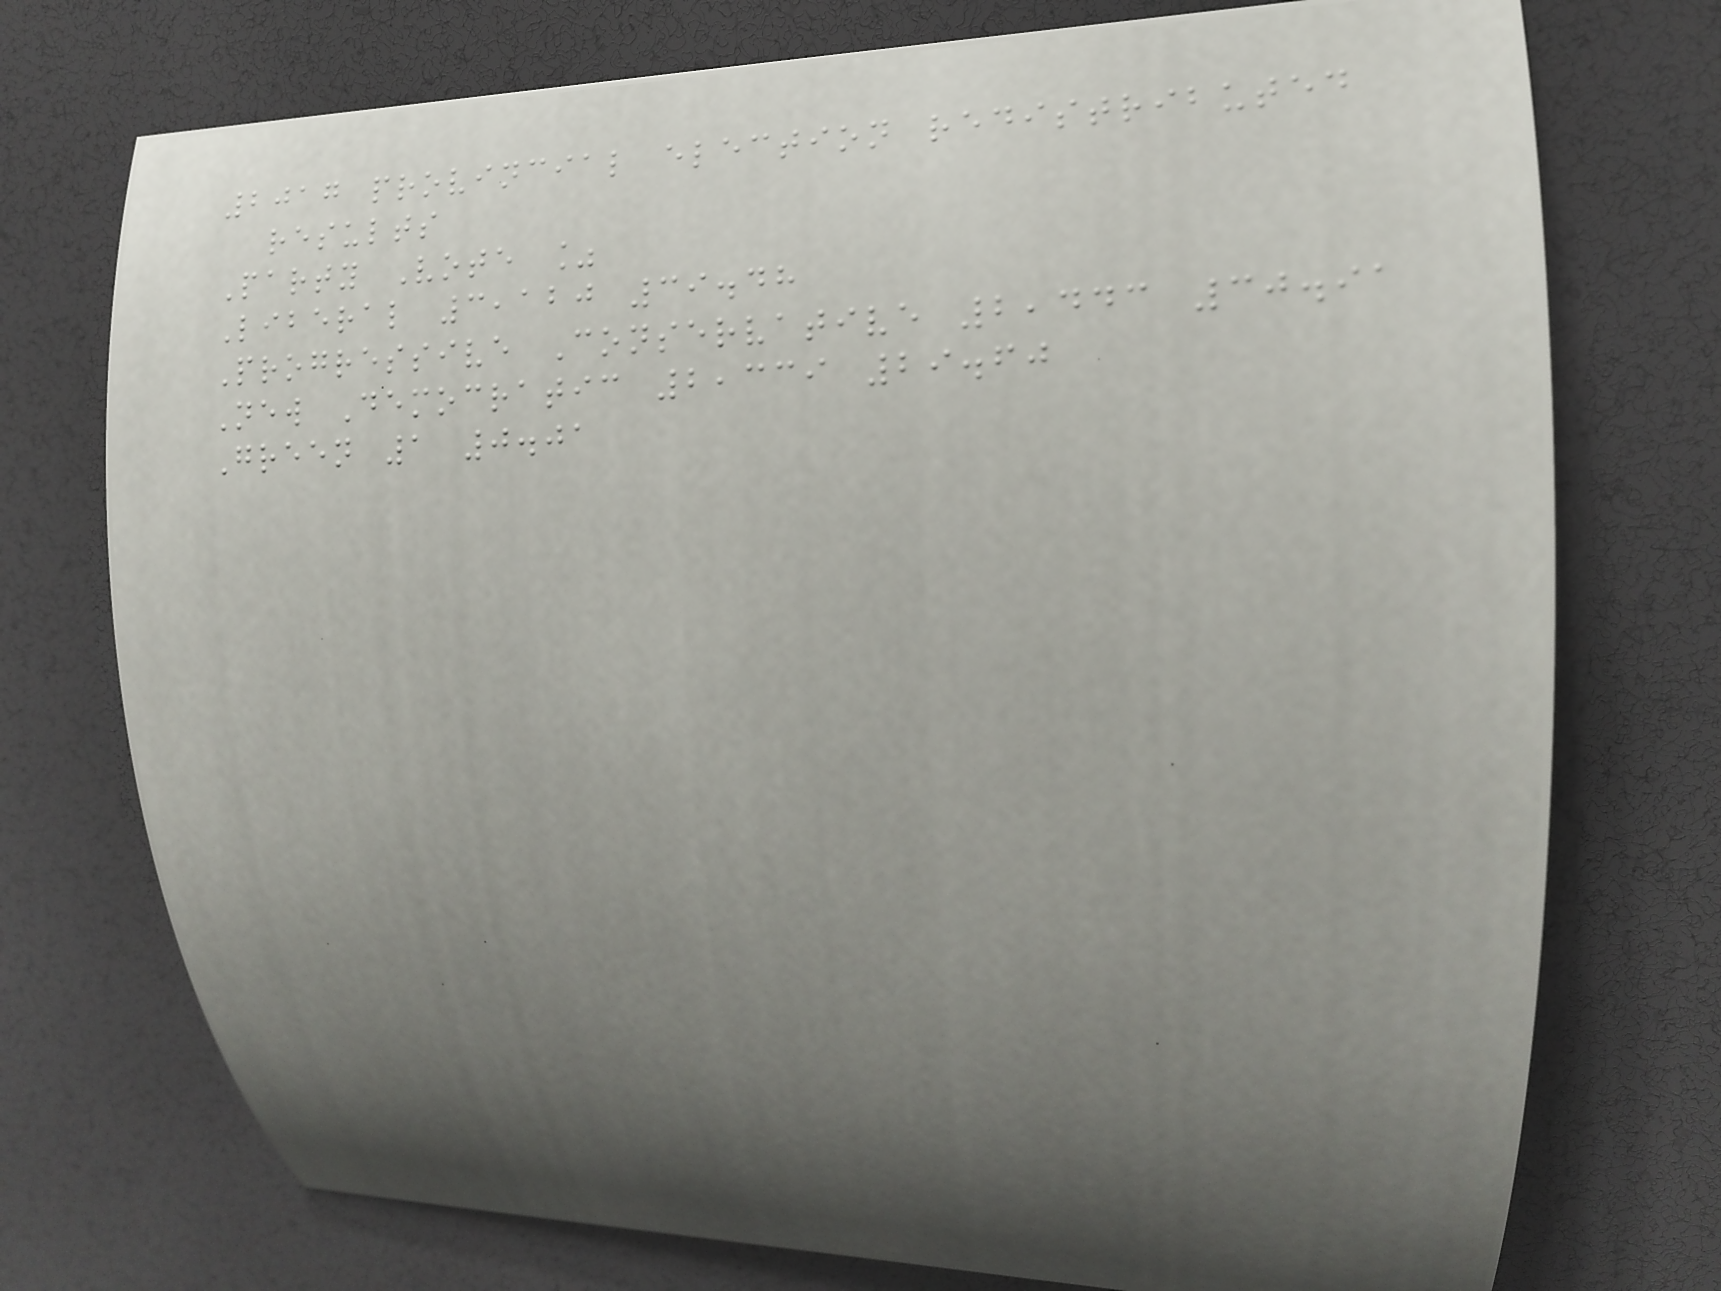2017 provincial election redistributed
results
Party Vote %
Liberal 3,120 39.48
Progressive Conservative 2,443 30.91
New Democratic 2,339 29.60
Green 1 0.01
